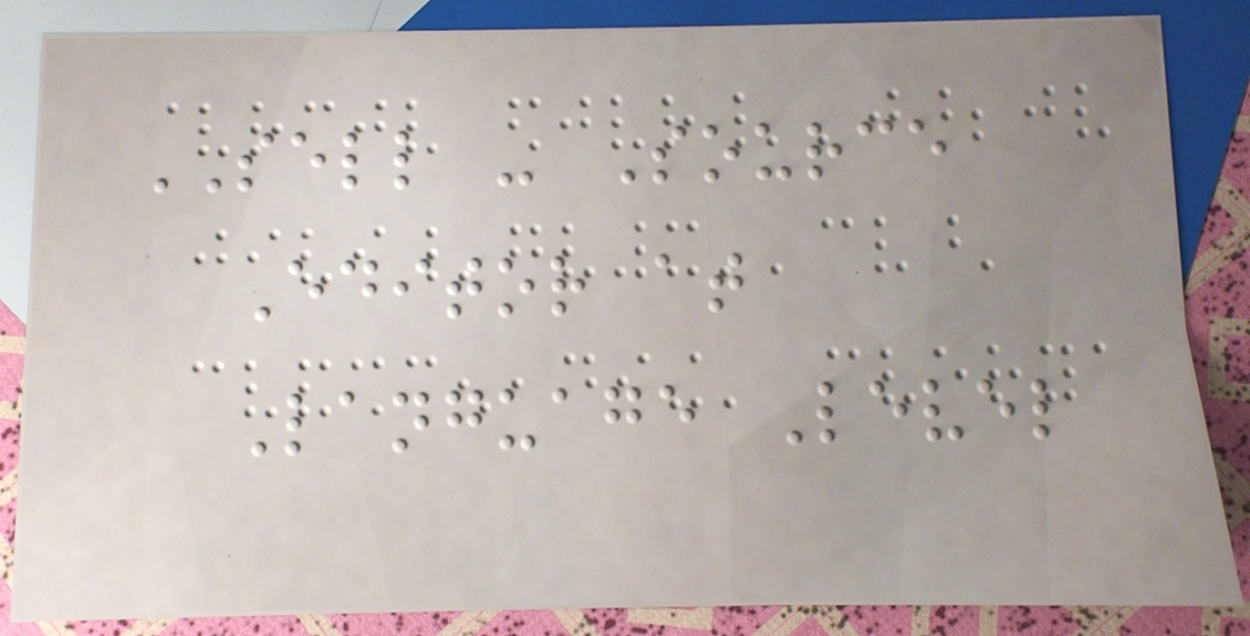SELL - Source
Editor at
Language Level
